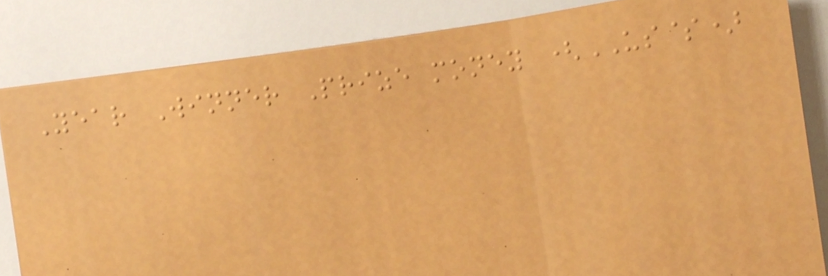Year Winner Prize money (US$)
